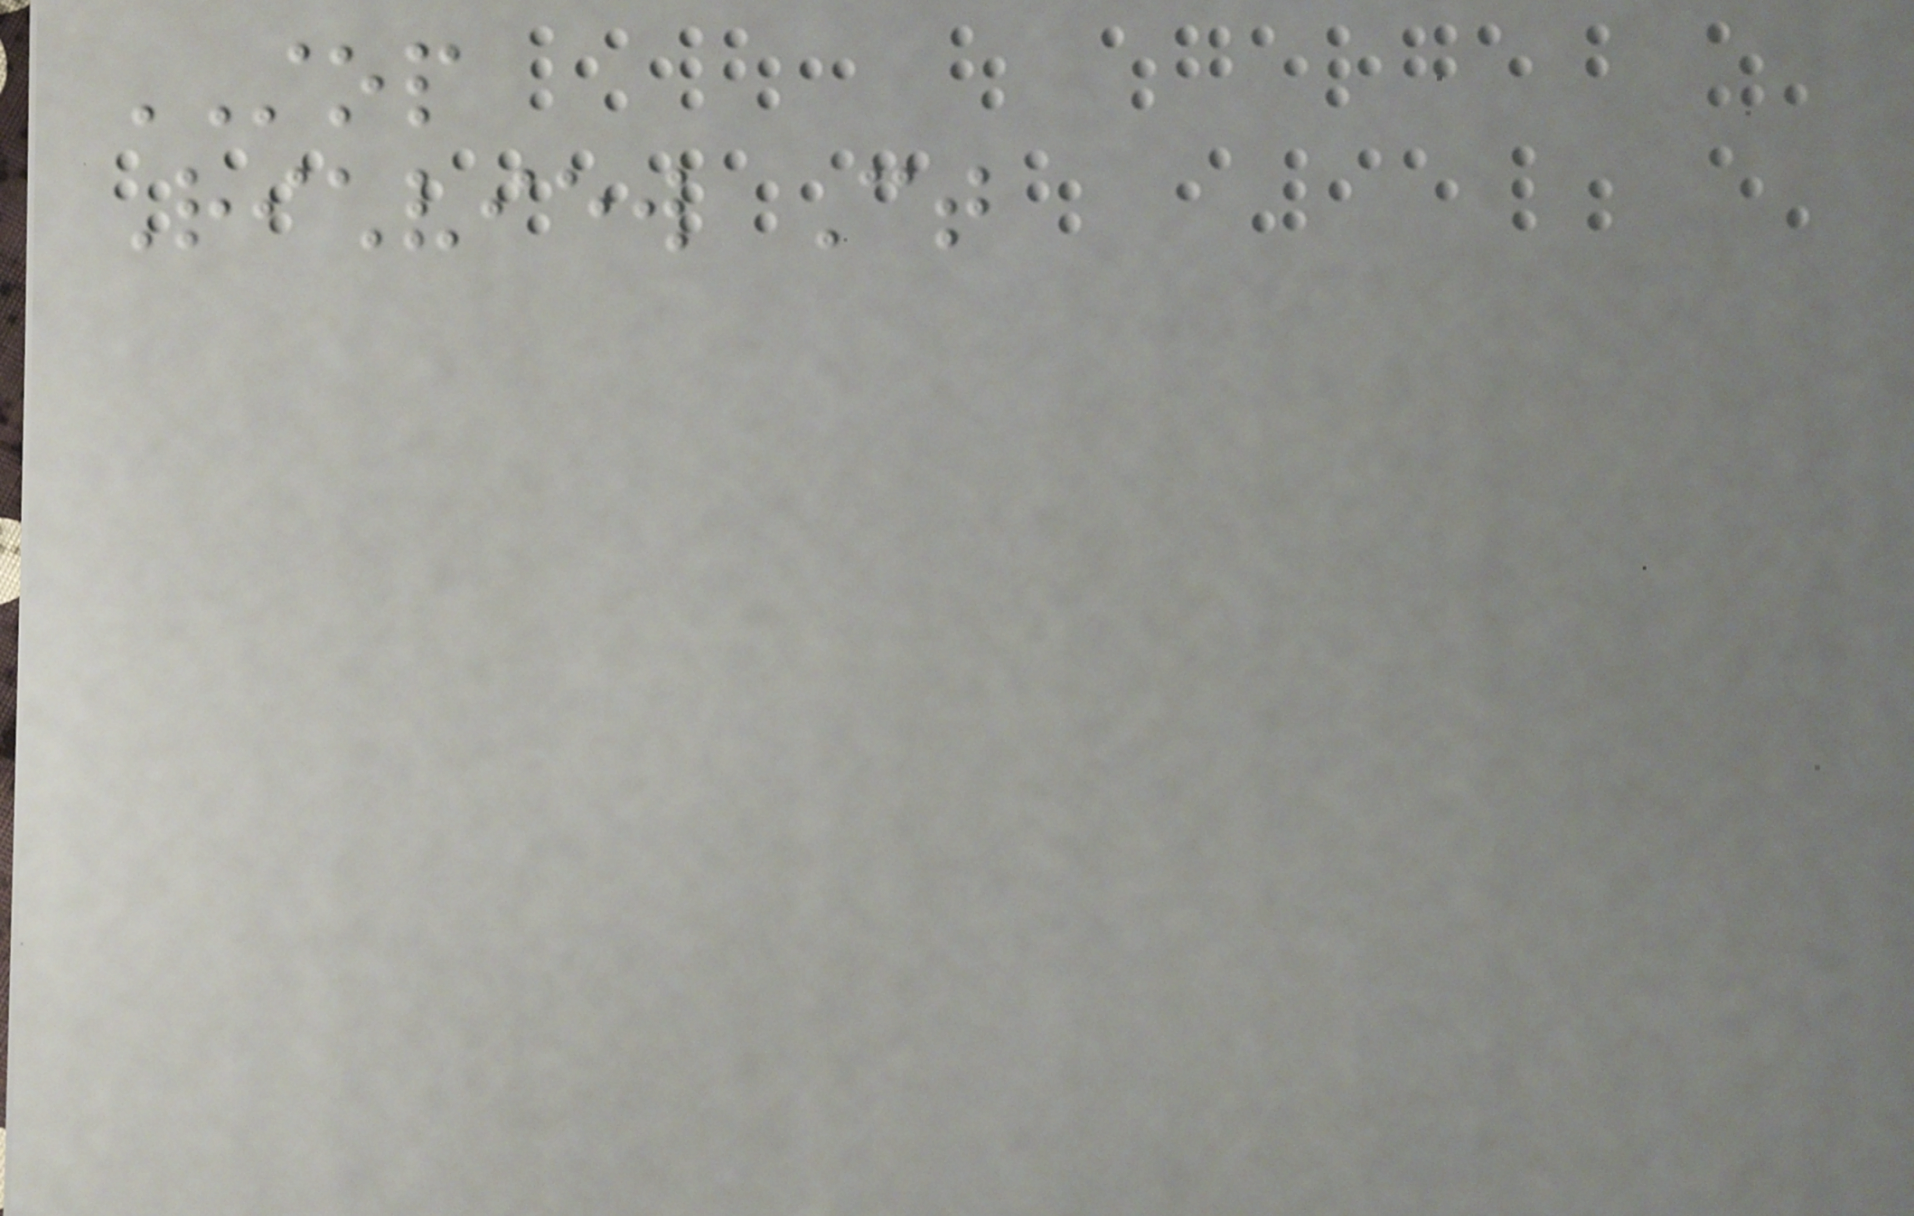STOP
Richview Ct
